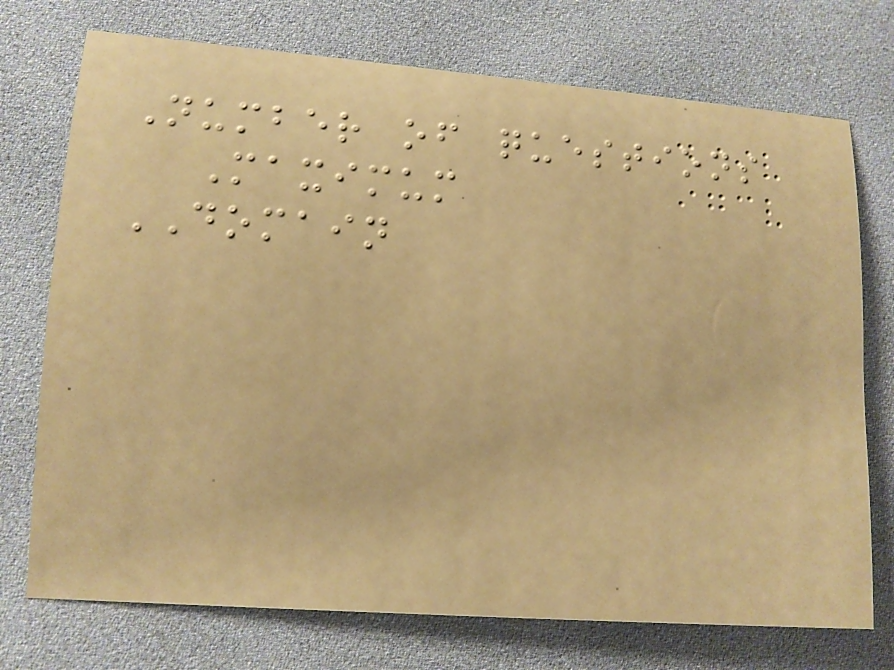Number of questions
Maximum
DOMAIN
